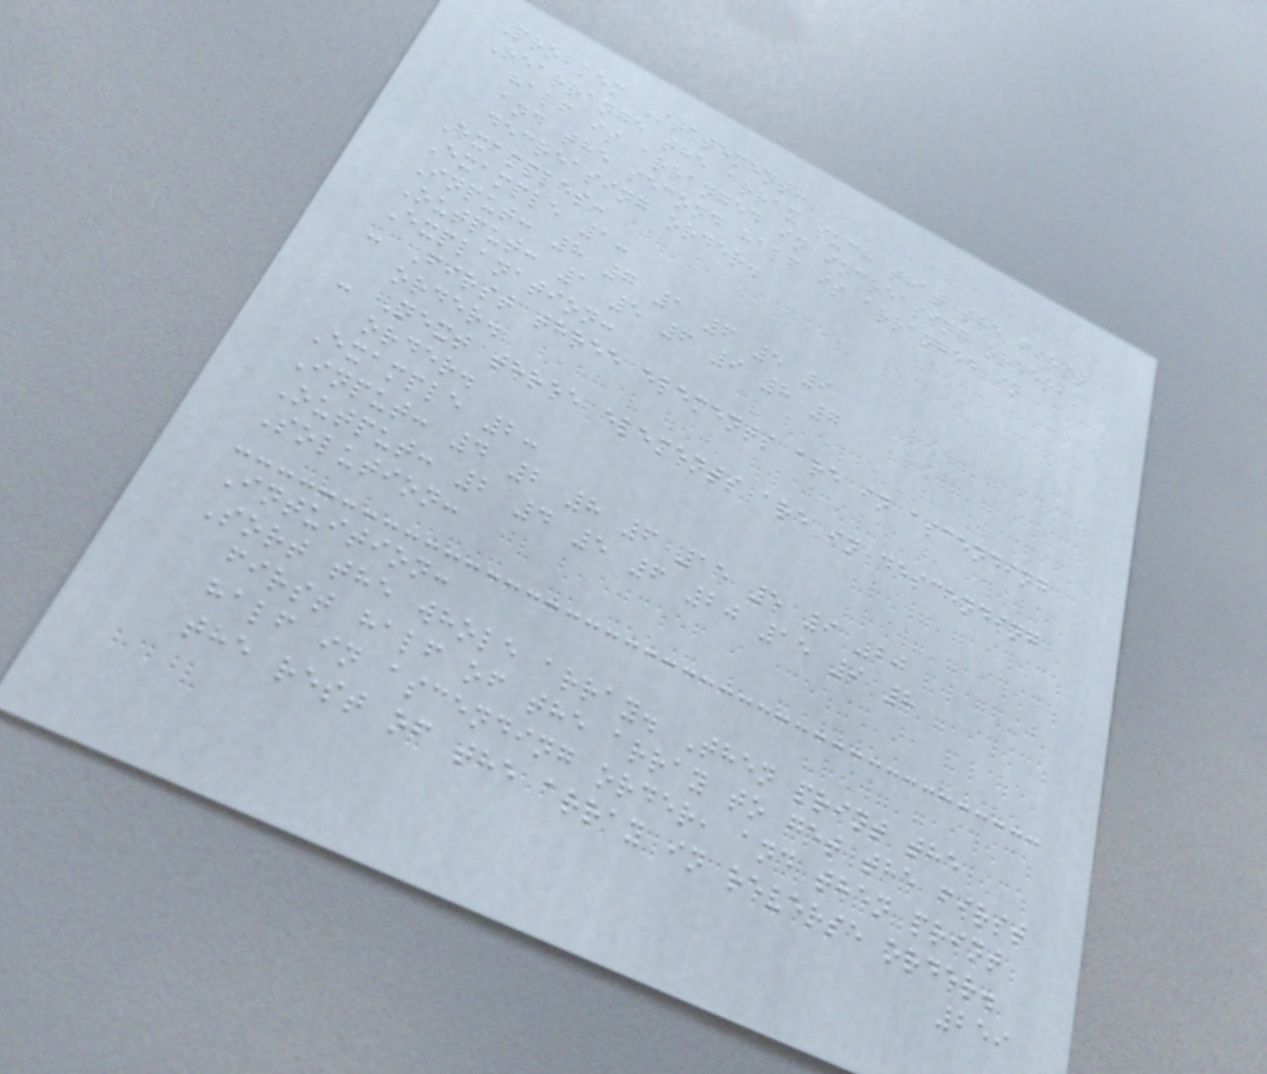Problem Statement:
Rearrange the array such that the first
half is arranged in increasing order,
and the second half is arranged in
decreasing order.
Examples:
Example 1:
Input: 8 7 1 6 5 9
Output: 1 5 6 9 8 7
Explanation:
- First three elements are in ascending
order.
- Next three elements are in descending
order.
Example 2:
Input: 4 2 8 6 15 5 9 20
Output: 2 4 5 6 20 15 9 8
Solution:
Intuition:
Sort the whole array. Then print the
first half of the array to get the first
half in ascending order, and then print
the rest of the array in reverse order.
259
